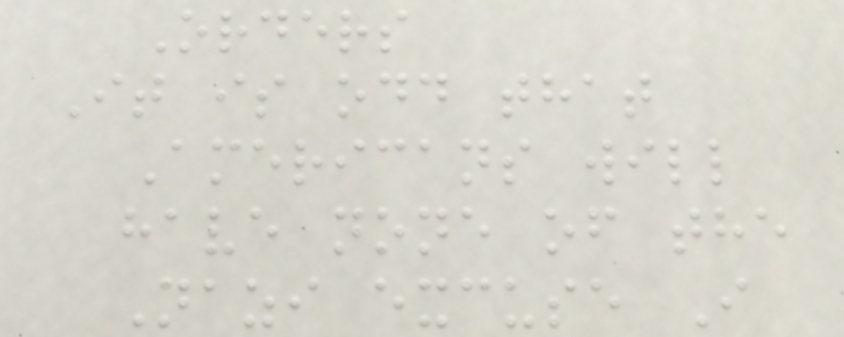Orders
It is odd that
Americans will
have none of the
Nazi excuse I
